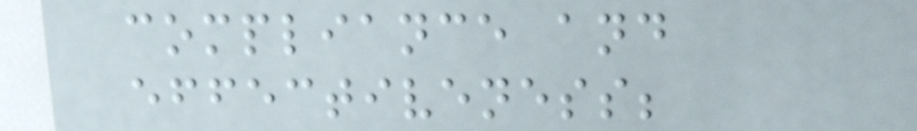compliance and
effectiveness;
